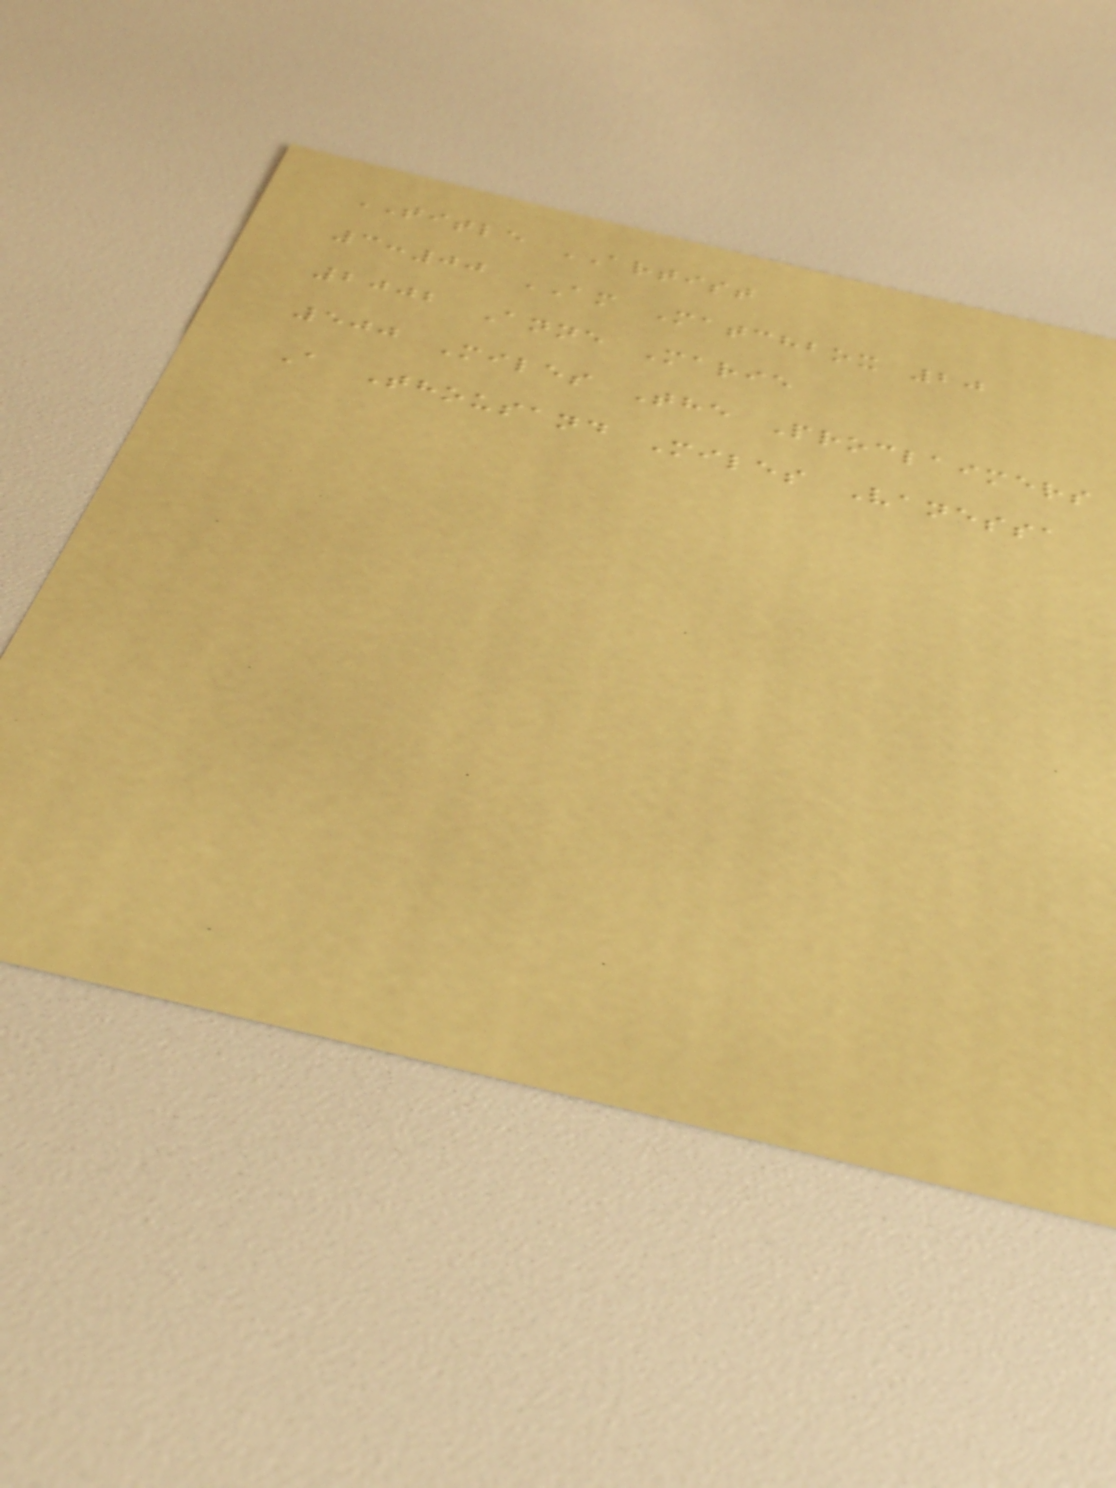TITLE ARTIST
3:00 AM Matchbox 20
2002 Anne Marie
500 Miles The Proclaimers
A Thousand Miles Vanessa
